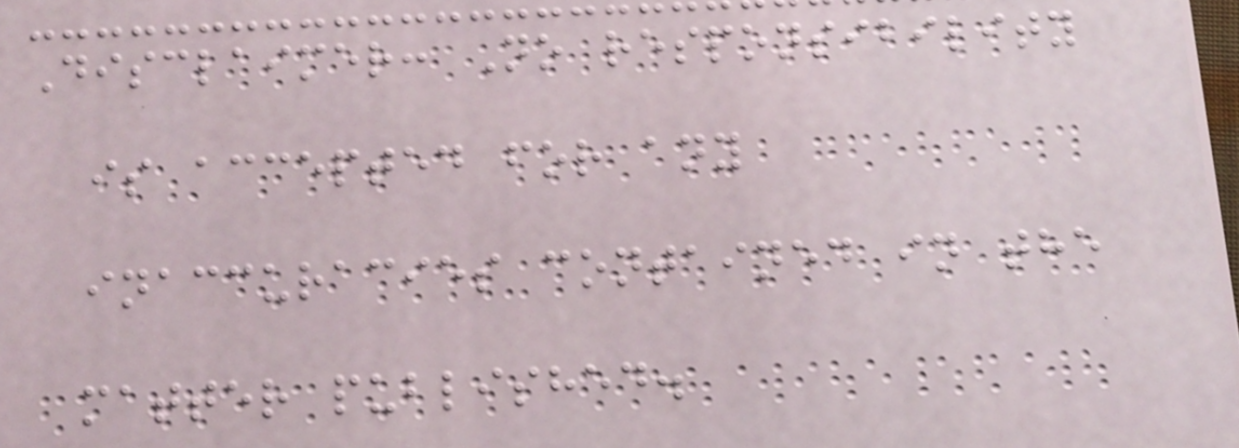Disclaimer: No responsibility
is accepted for any
inaccuracies contained in the
matter published.
